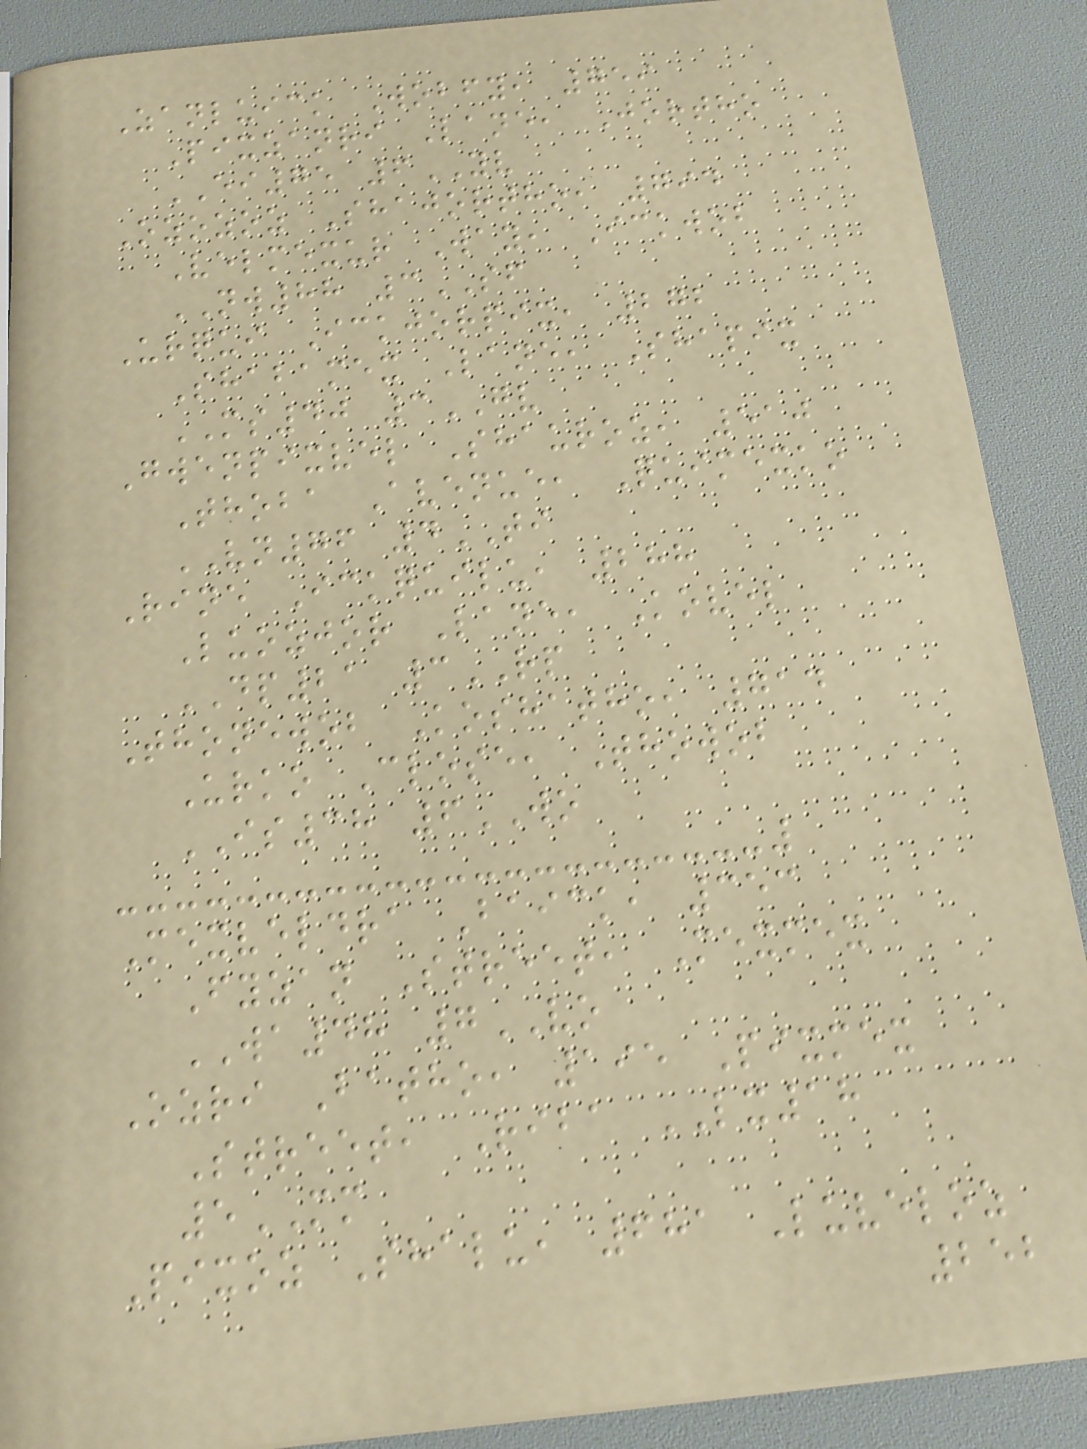Zanluick Wobfy, 759
Pixzanri Lane, Jortho
EI75 6YV
Ozozoz Shajortho, 794
Velmexur Way, Ickwob
NW88 3SF
Urqui Ickjorpix, 272
Shabamex Lane, Shapix
MS40 3GV
Gwenpixvel Shauroz, 510
Thoba Avenue, Quimexko
VN76 4TI
Rine Ickquilu, 288
Luozjor Lane, Kovel
DP21 3RP
Thonewob Koshatho, 714
Urko Close, Thowob
IS38 6WO
Mexveldra Baick, 353
Fyzan Street, Mexmex
WA48 7VO
Ozri Batho, 195 Pixmex
Street, Riba LX18
5MM
Pixoz Shalu, 681 Luveloz
252
